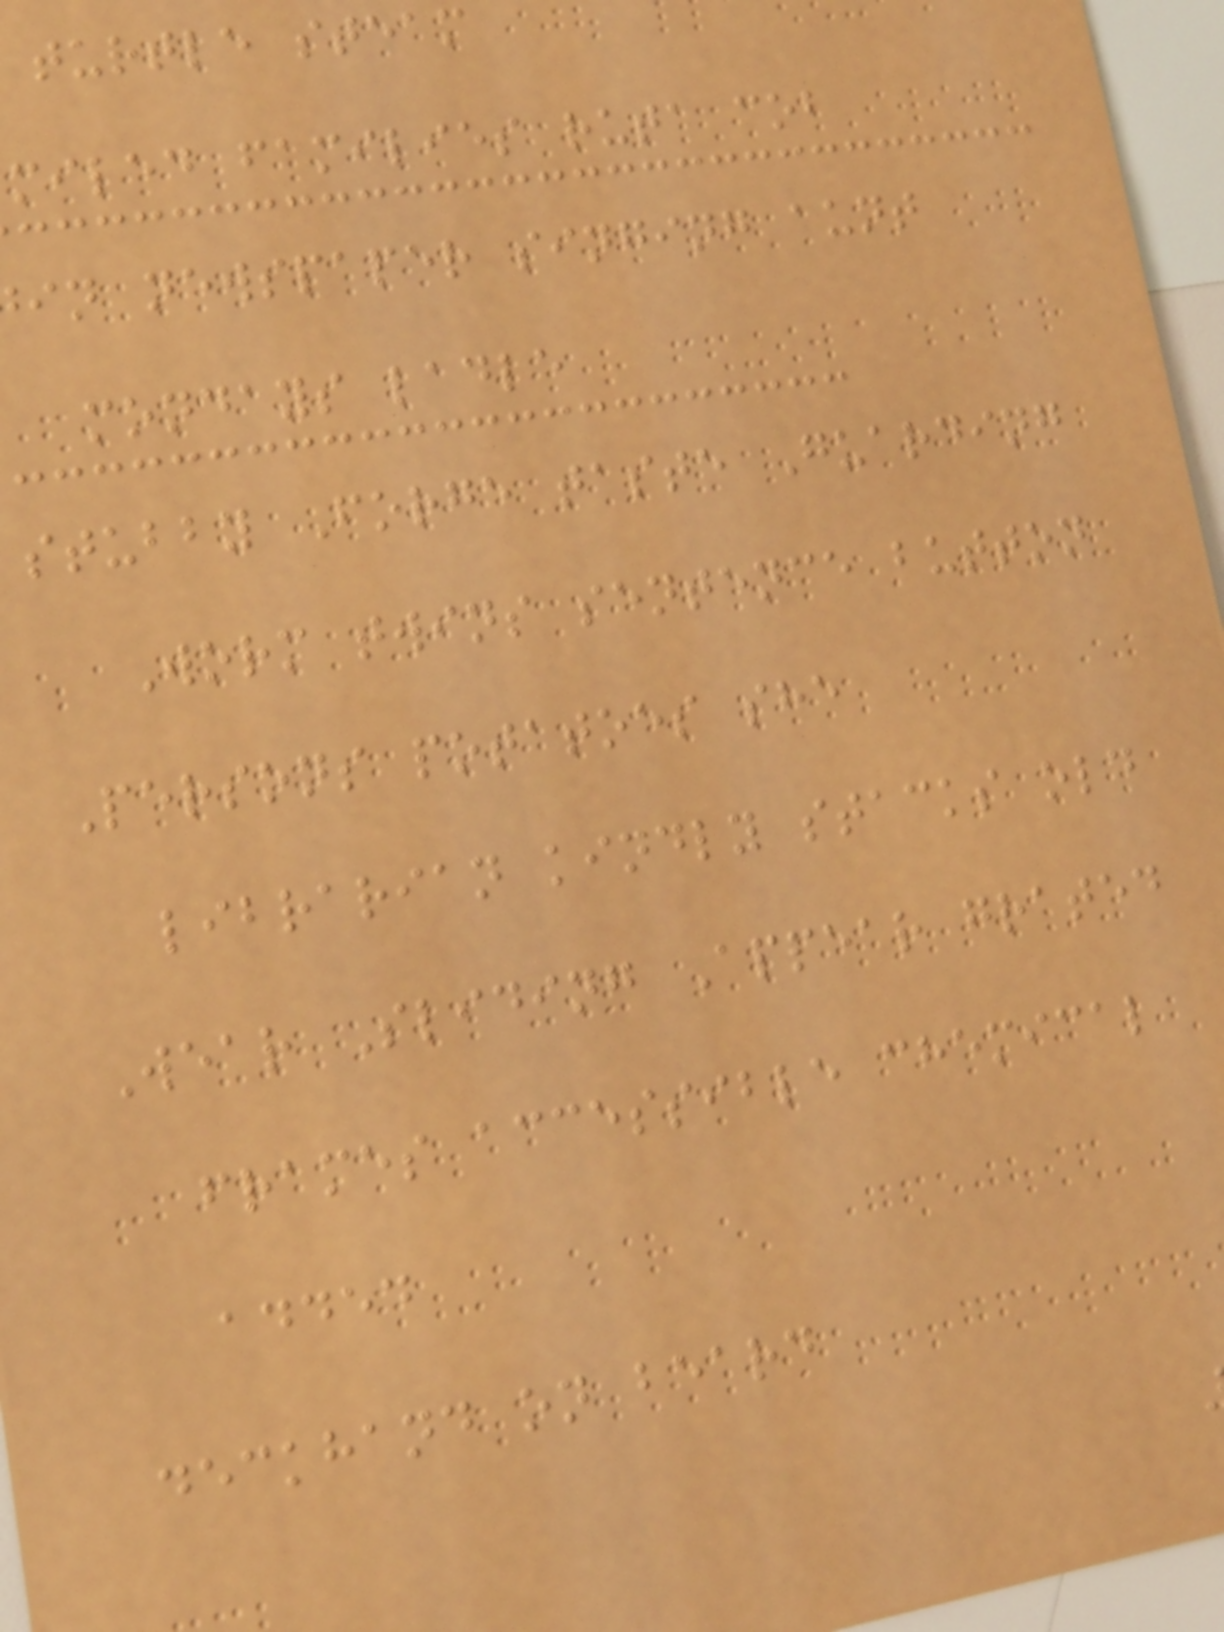turtle steam
miled families ruta cob
in newspaper singing aunt
mondays ladle
stubby Forge taste Guarding
Worm twins sentence button
Persons potatoes she
librarian kindly stacks old
Wear Sliding Appear grated
frames accessible chemical
added
deckhand on beard
